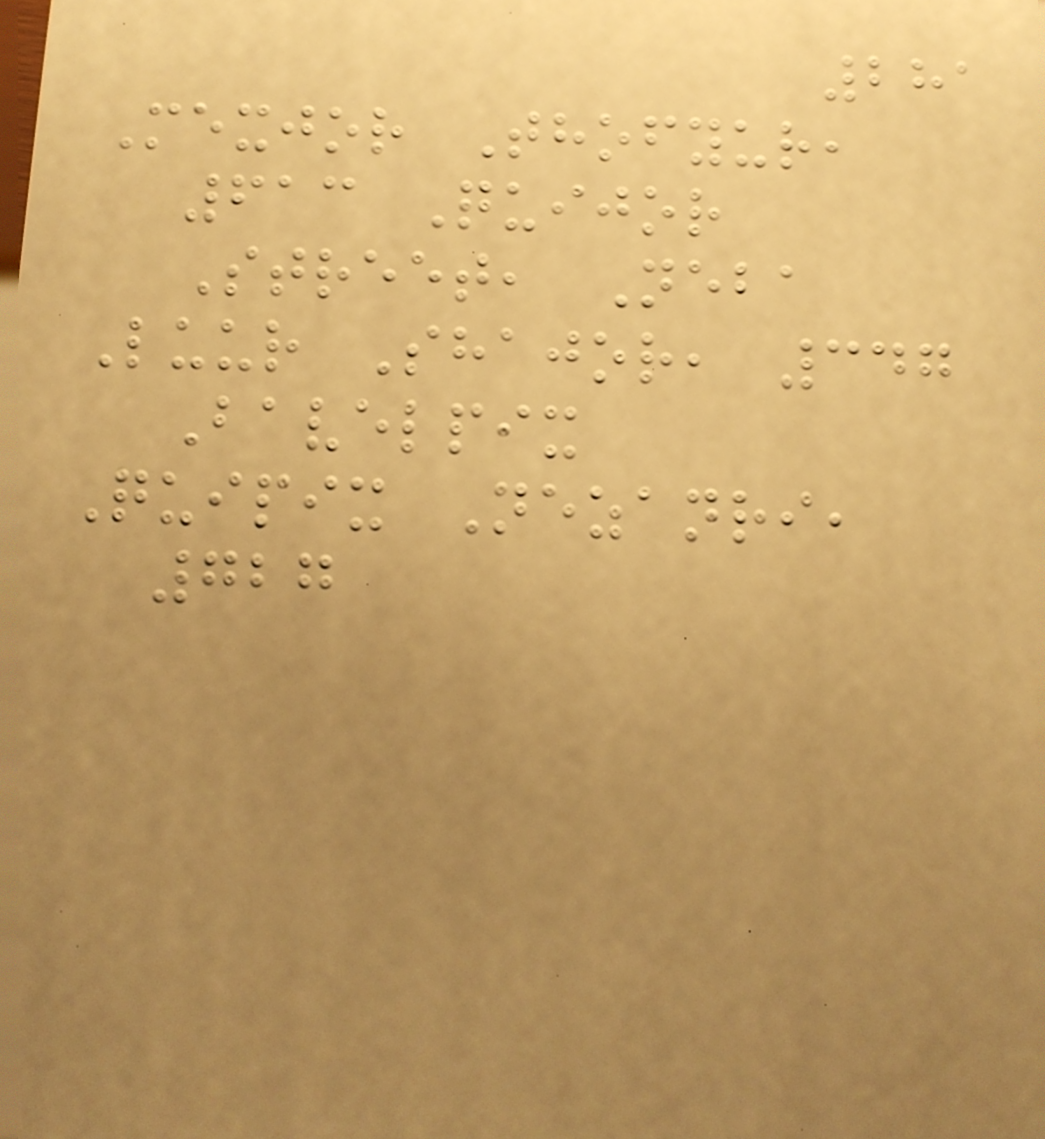281
Mexjor Thofyur,
613 Quijor
Street, Neba
Luur Shajor, 347
Bavelpix
Quipix Nezanri,
727
